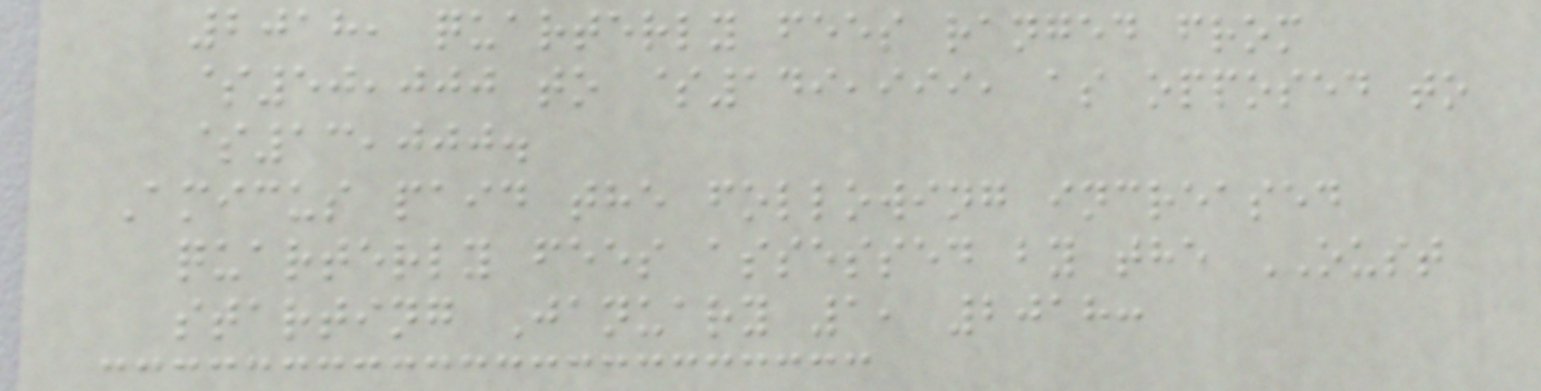2018, quarterly fees ranged from
$50,000 to $149,999, as opposed to
$13,000.
Amicus paid the following increased
quarterly fees assessed by the OUST
starting January 1, 2018:
